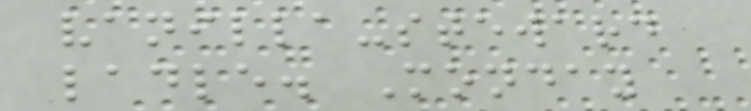vanilla-steward
ladle. Monday
